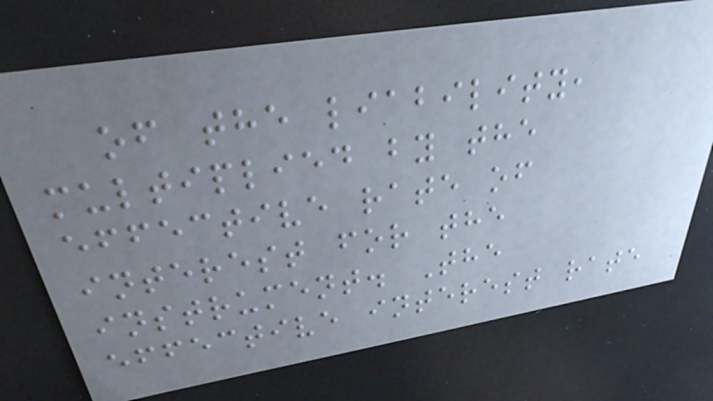of the liability,
multiplied by the
effective rate of
interest for the
instrument. The
effective interest rate
